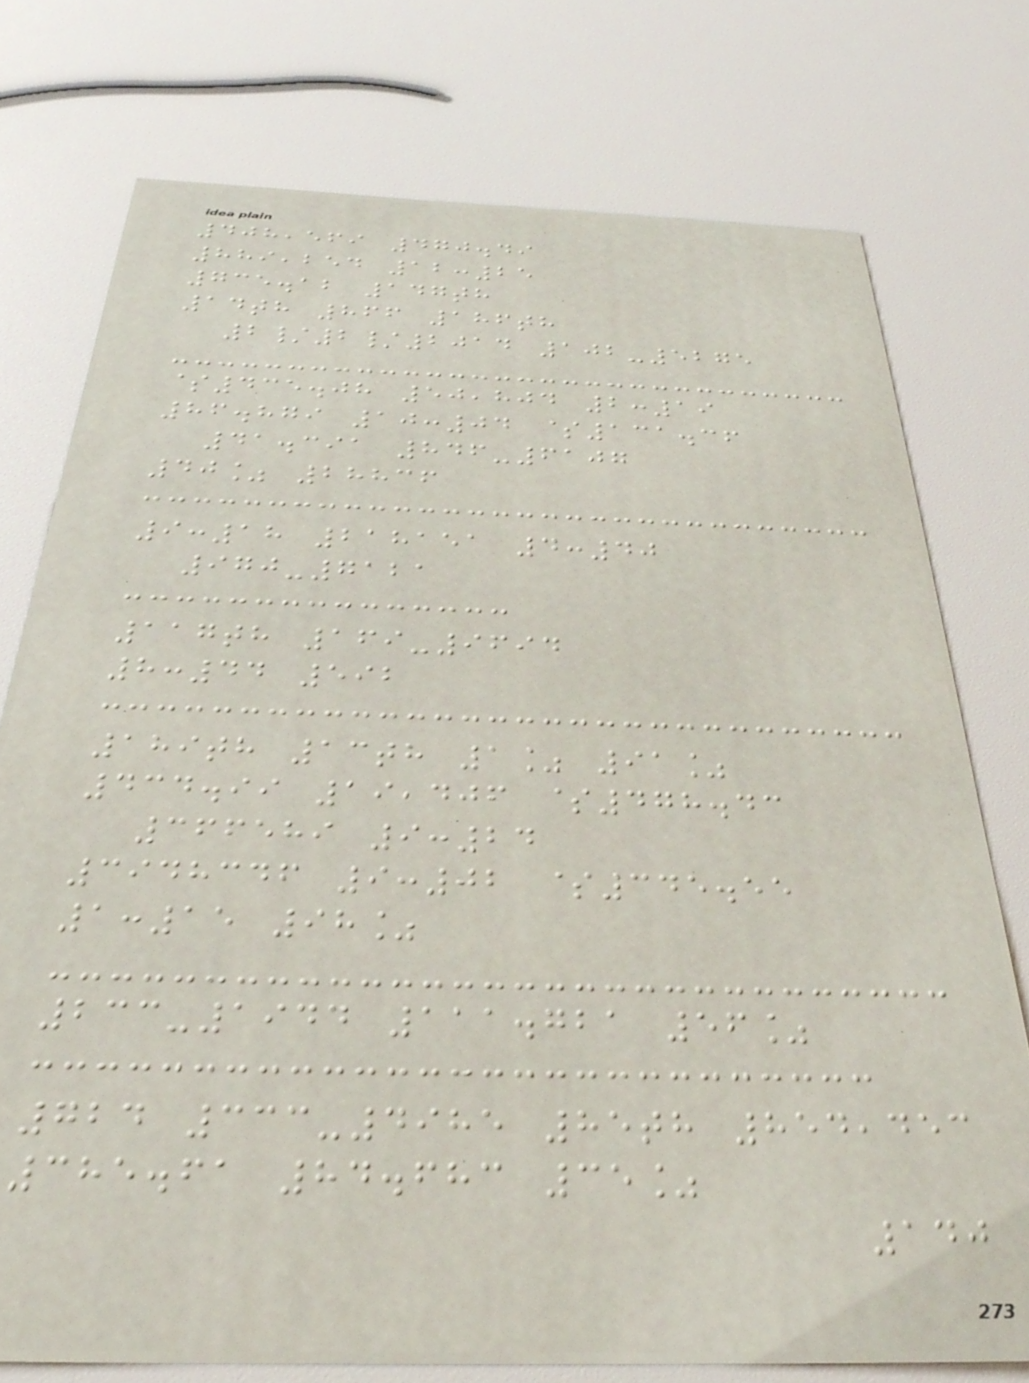408,569 470.49
889,254 12:25
735.12 147th
14th 866 186th
2/2/2014 102-5275
$435.08 50,804 2:19
86.879 10:04 $131.36
41.391 846-6107
40% 28836
9:18 218151 4:40
970-7121
117th 169-9694
8:44 592
189th 13th 1% 91%
434.99 19,406 $478.43
366589 9:24
3948346 9:02 $345.55
1:15 98%
233-1944 111.721 56%
724 333-4985 85th 854,453
385.61 84.683 35%
140
